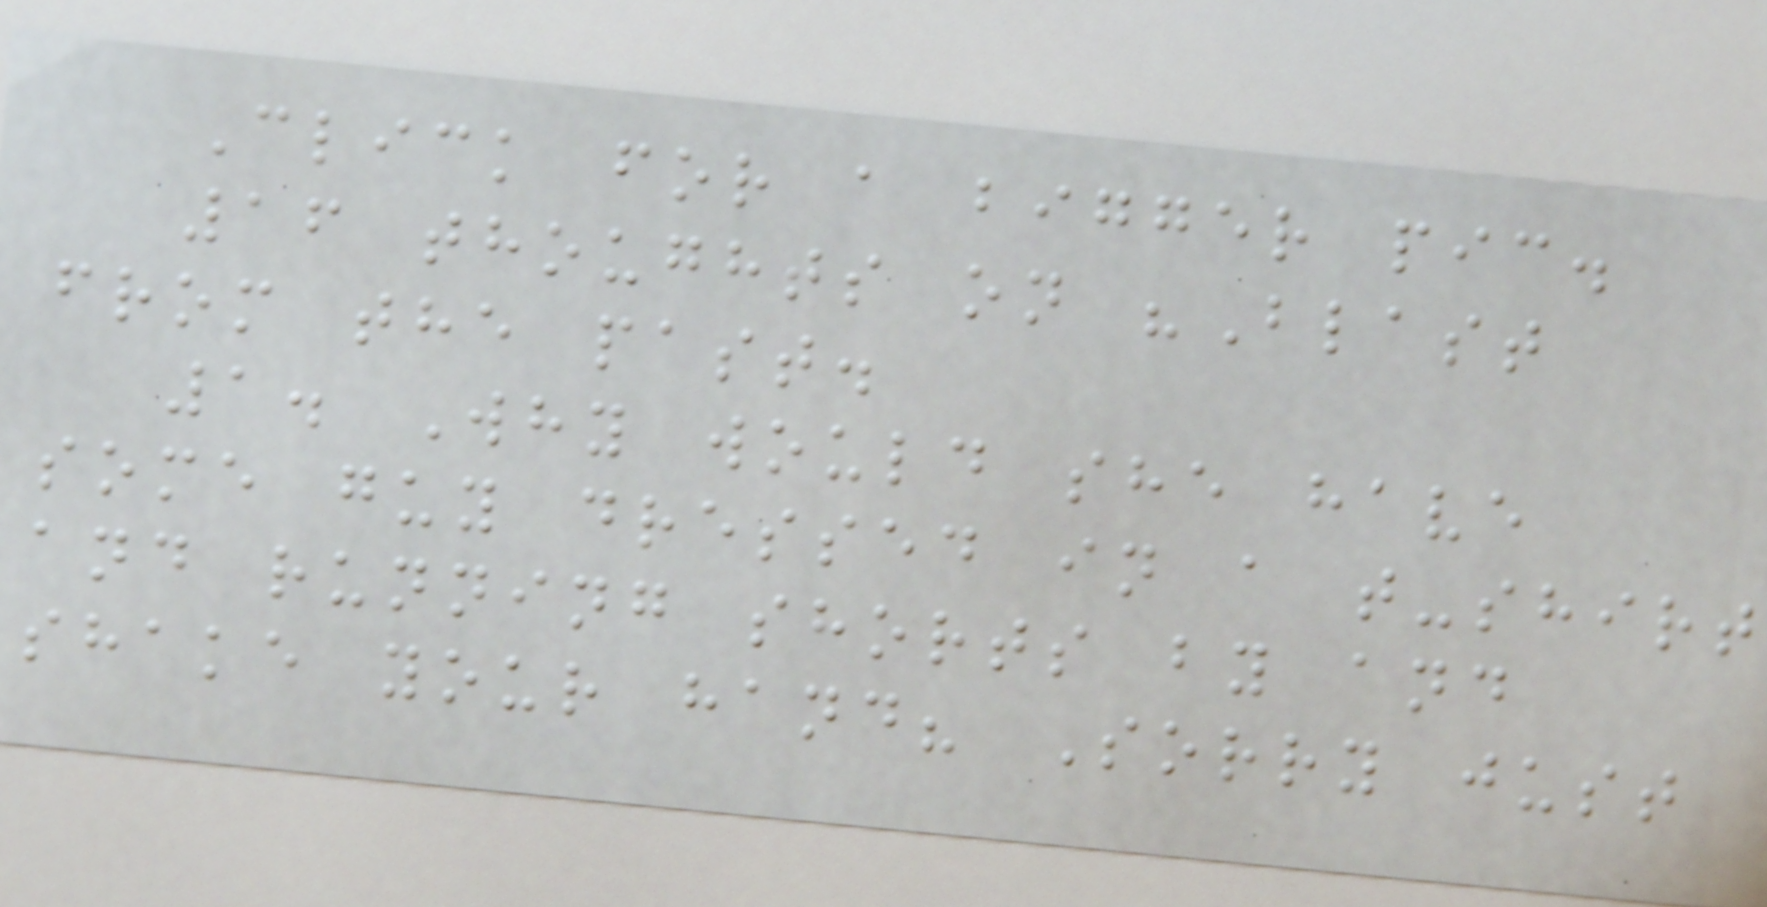Click for a bigger pic.
16 thoughts on "Blast
from the past.
1. Why would she have
some guy dressed in a t-shirt
and running shorts by and
shake your hand? Sorry just
